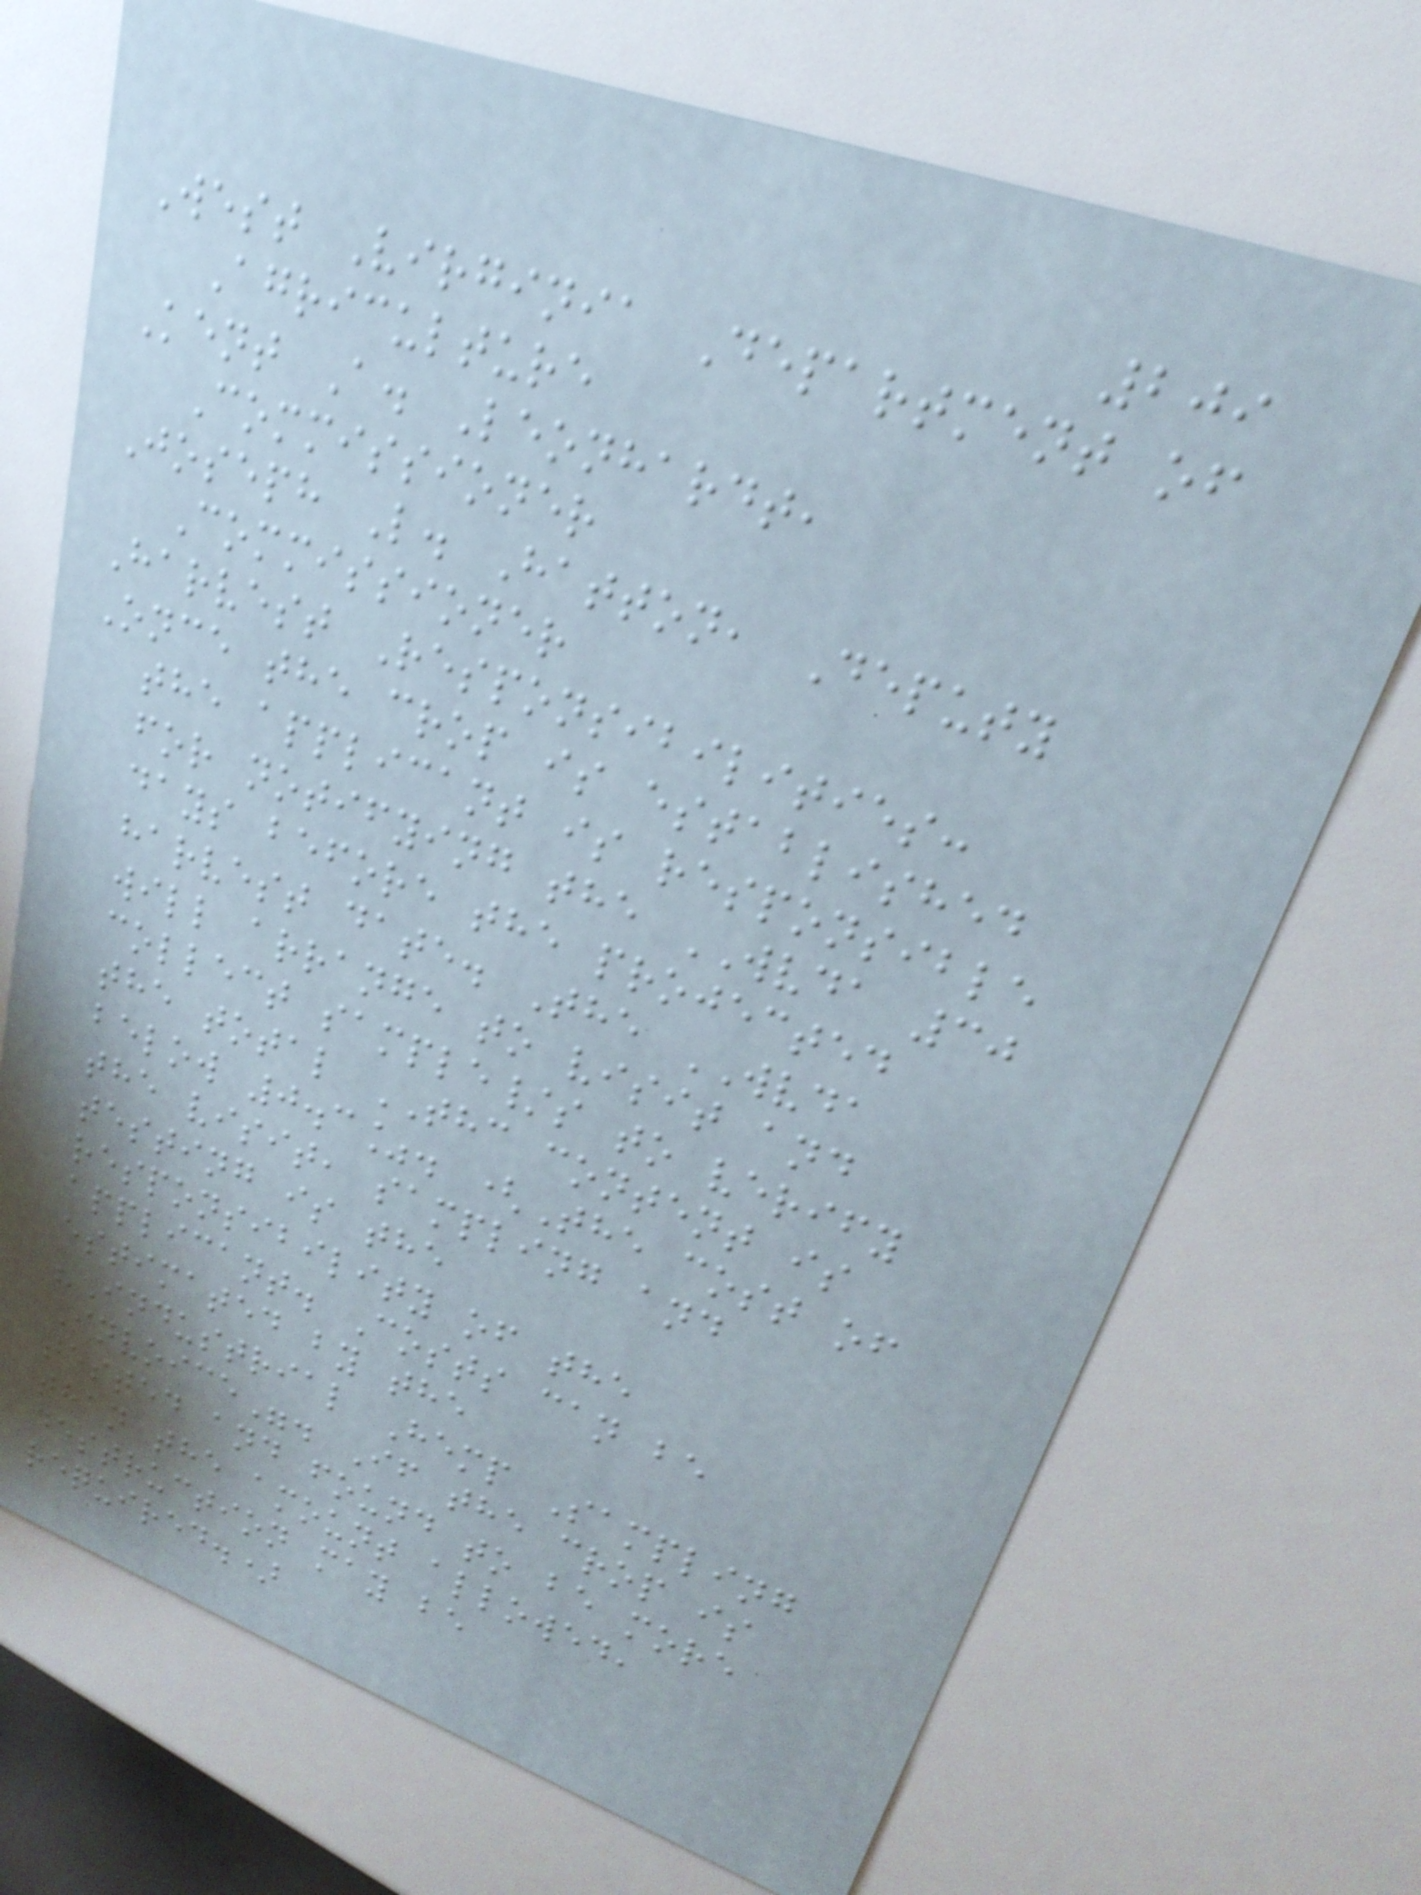209
West Virginia Department of
Agriculture
Kent A. Leonhardt,
Commissioner
Joseph L. Hatton, Deputy
Commissioner
Harvest Responsibilities:
Once the crop is established
the applicant is responsible
for notifying the WVDA 30
days before the projected
harvest date. The WVDA
will arrange to visit and
collect sample/s to verify
the total THC content is
below 0.3%. (The cost of
the visit, sampling and
testing is the
responsibility of the
applicant. Costs can be
estimated by the
"Industrial Hemp Sampling
Invoice". If the crop is
tested and found to be more
than the amount allowed,
destruction may be
required.)
